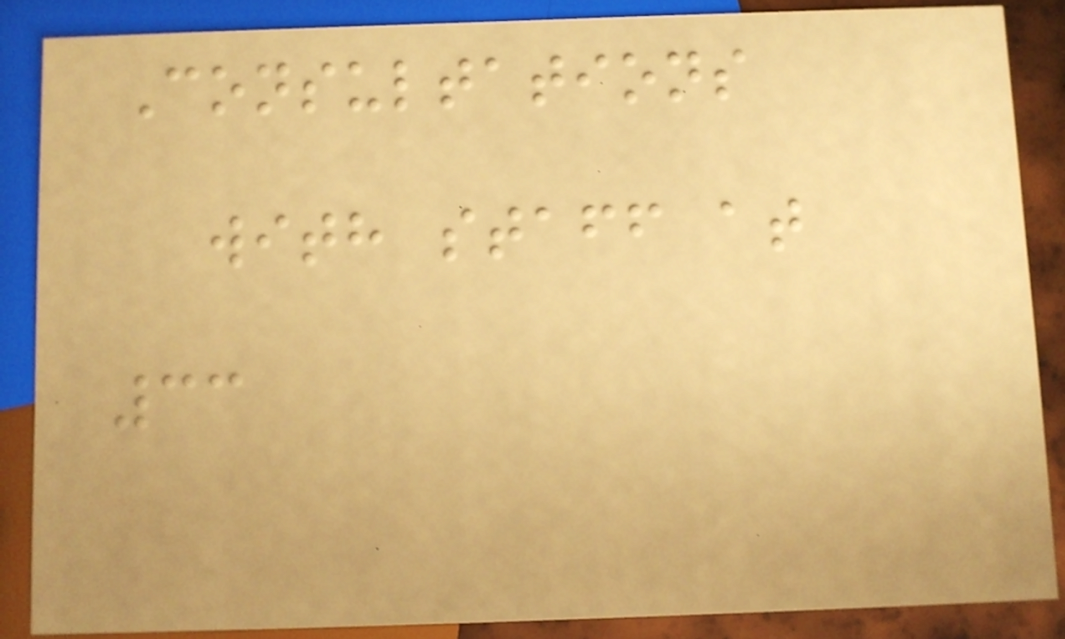Consultations
with staff at
33
